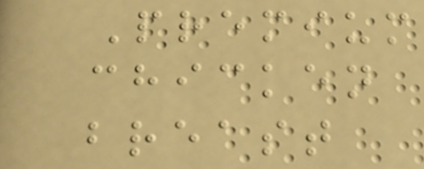Premium
chicken
breast
